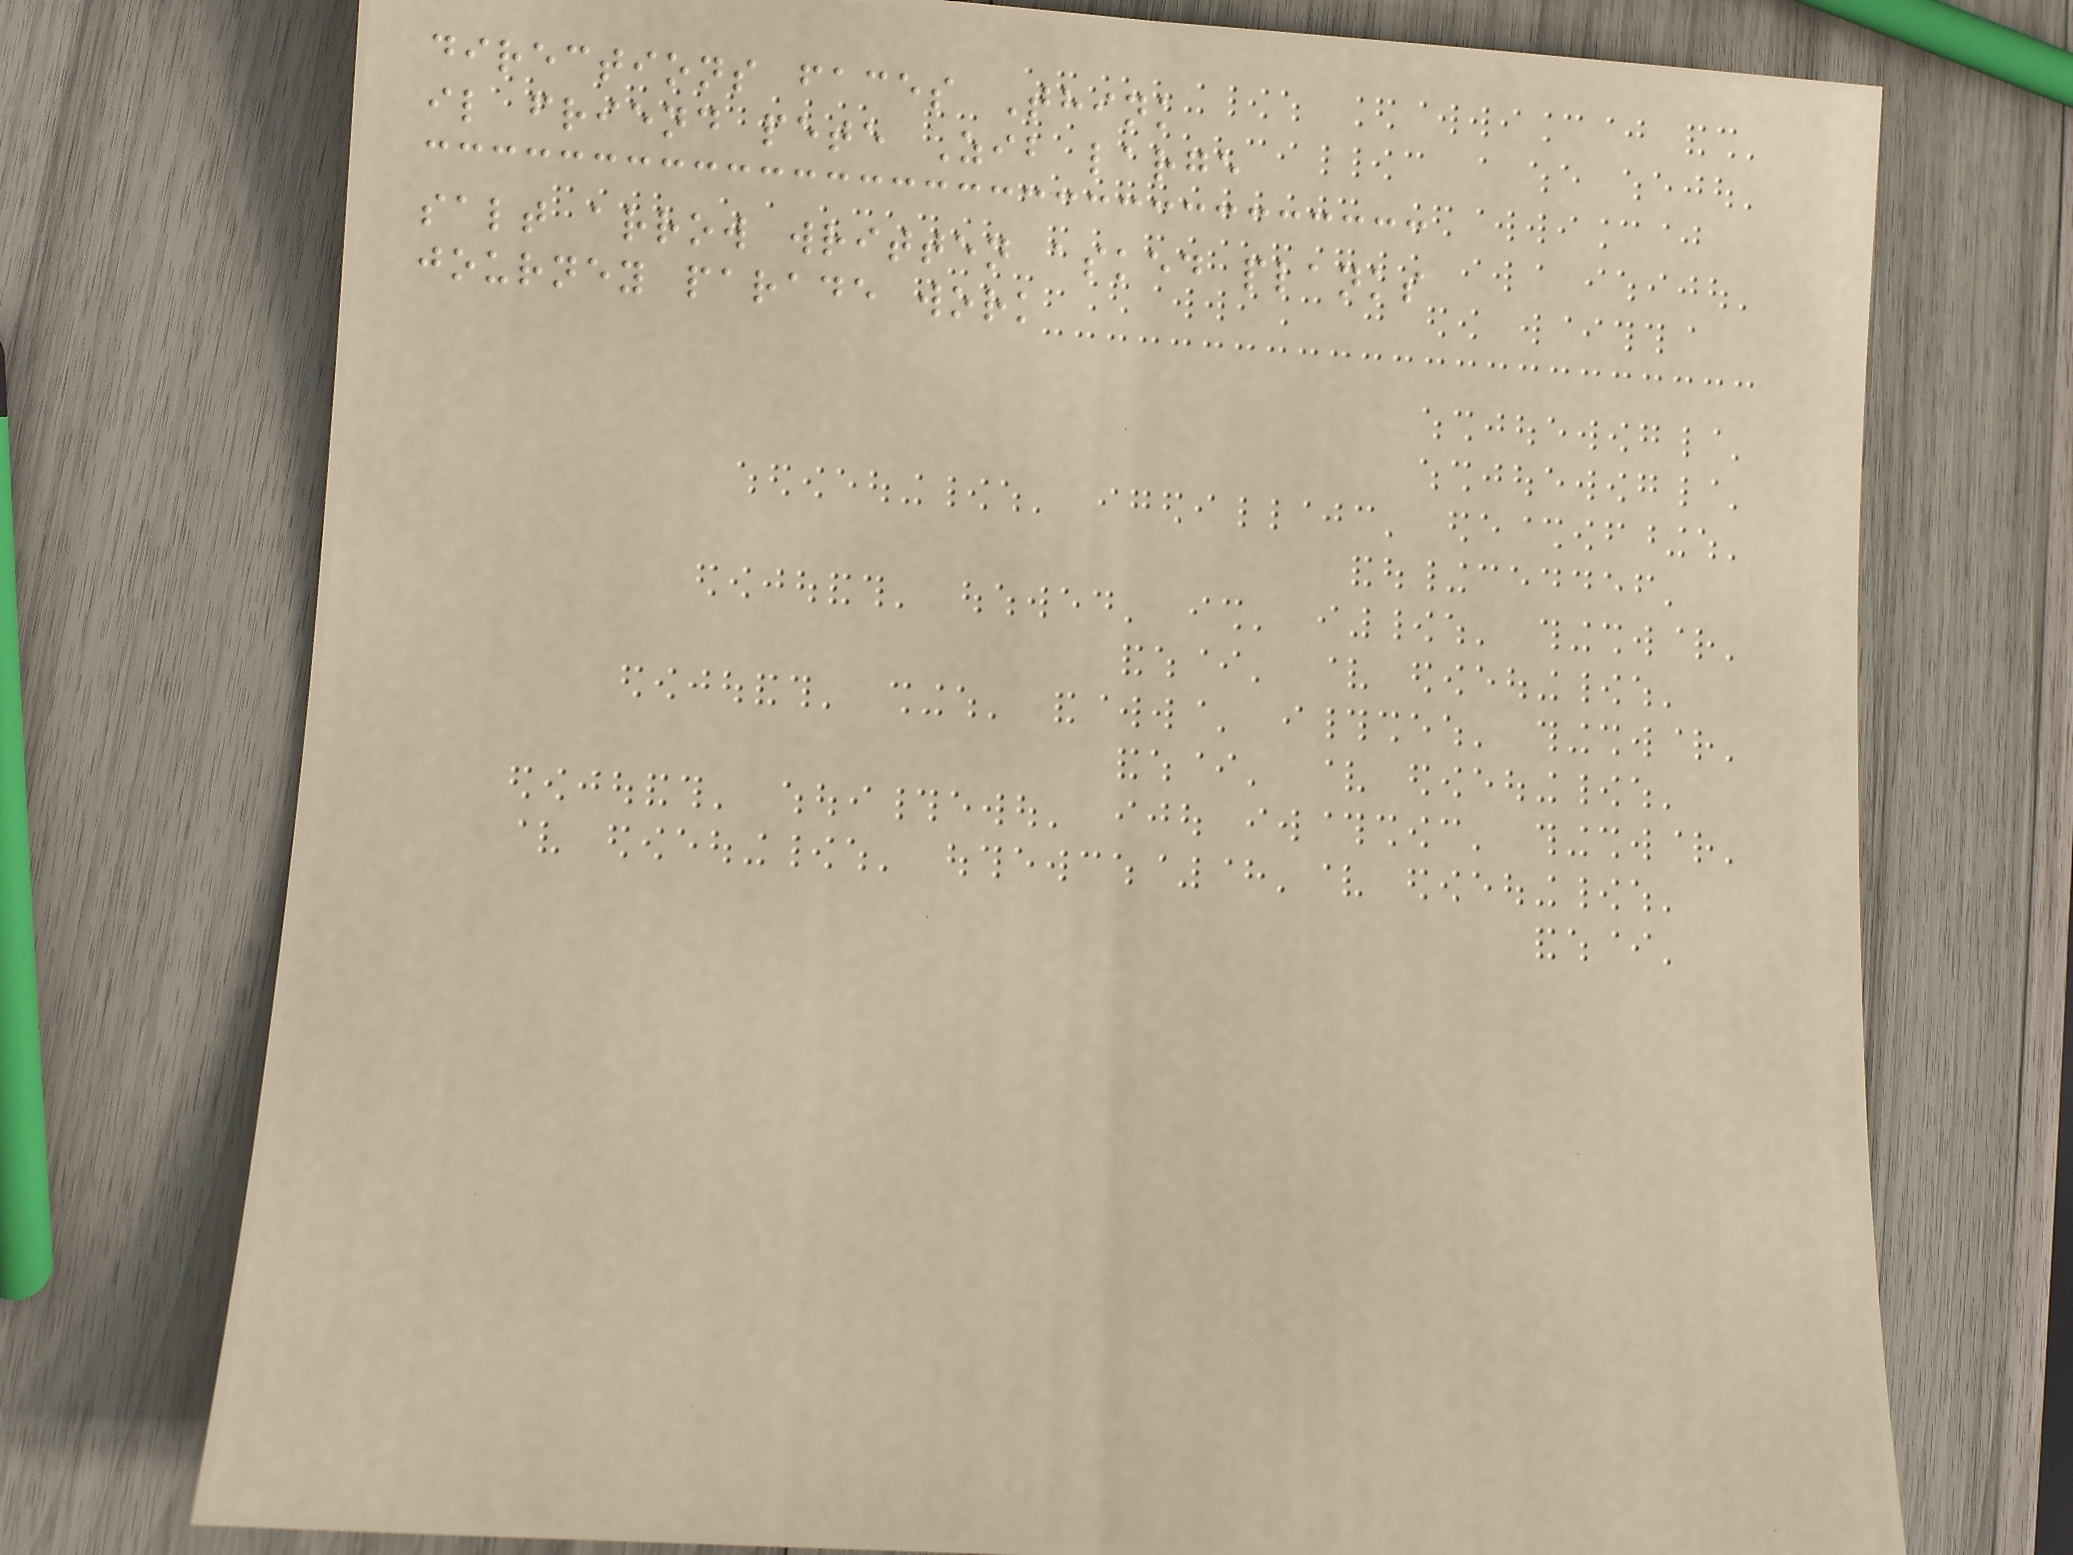directions faces Think
il friend pete Zib large
salt arrow written asked planks
journey parade work
